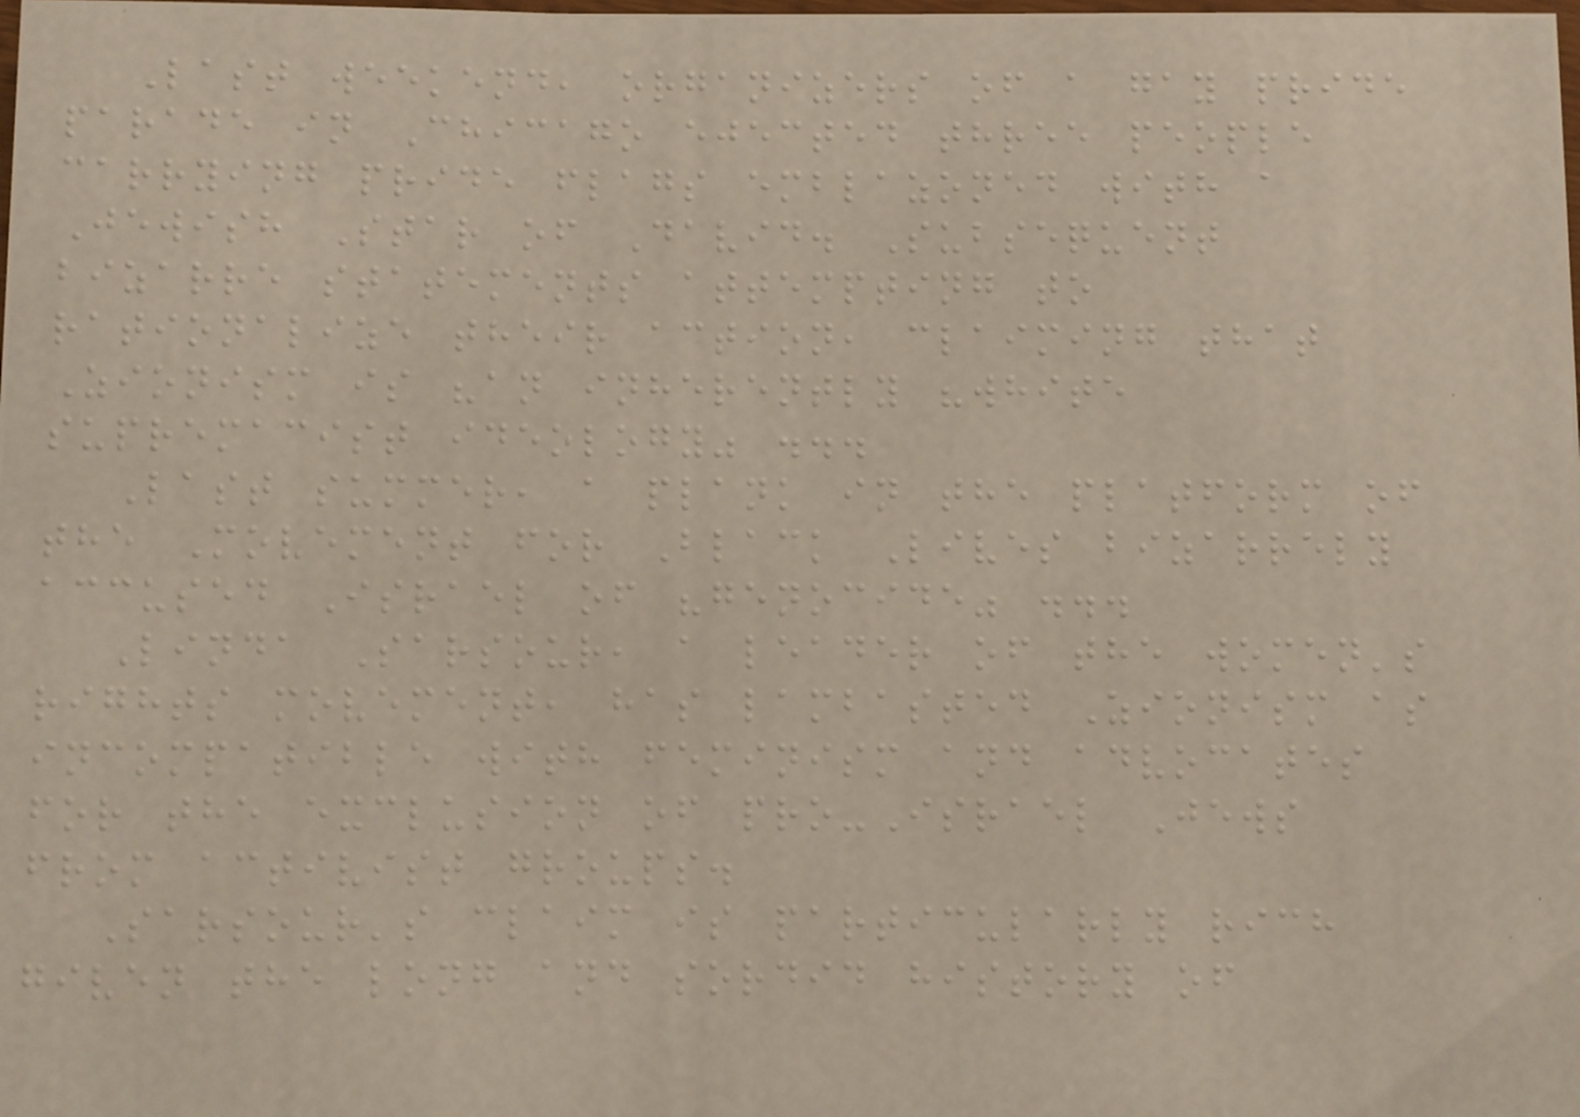Last weekend, organizers of a gay pride
parade in Chicago ejected three people
carrying pride flags emblazoned with a
Jewish Star of David. Subsequent
bizarre statements attempting to
rationalize their action, claiming that
Zionism is "an inherently "white
supremacist ideology" ...
Last summer, a plank in the platform of
the Movement for Black Lives bizarrely
accused Israel of "genocide" ...
Linda Sarsour, a leader of the women's
rights movement, has lambasted Zionism as
incompatible with feminism and advocates
for the exclusion of pro-Israel Jews
from activist groups.
Sarsour's claim is particularly rich
given the long and sordid history of
